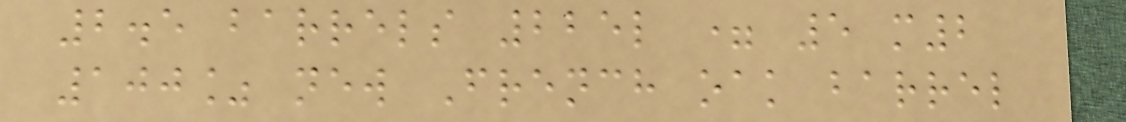2.5 barrels 225l = 5 m2
100% new French oak barrel
